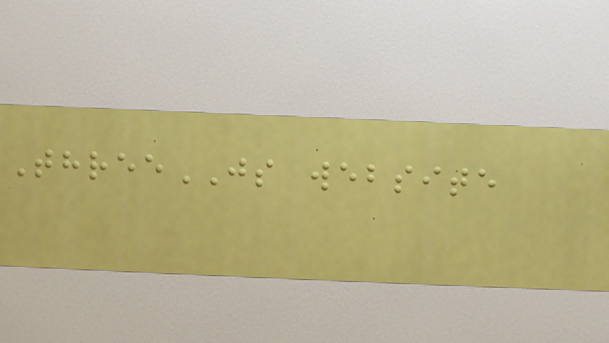ThreeJS website
